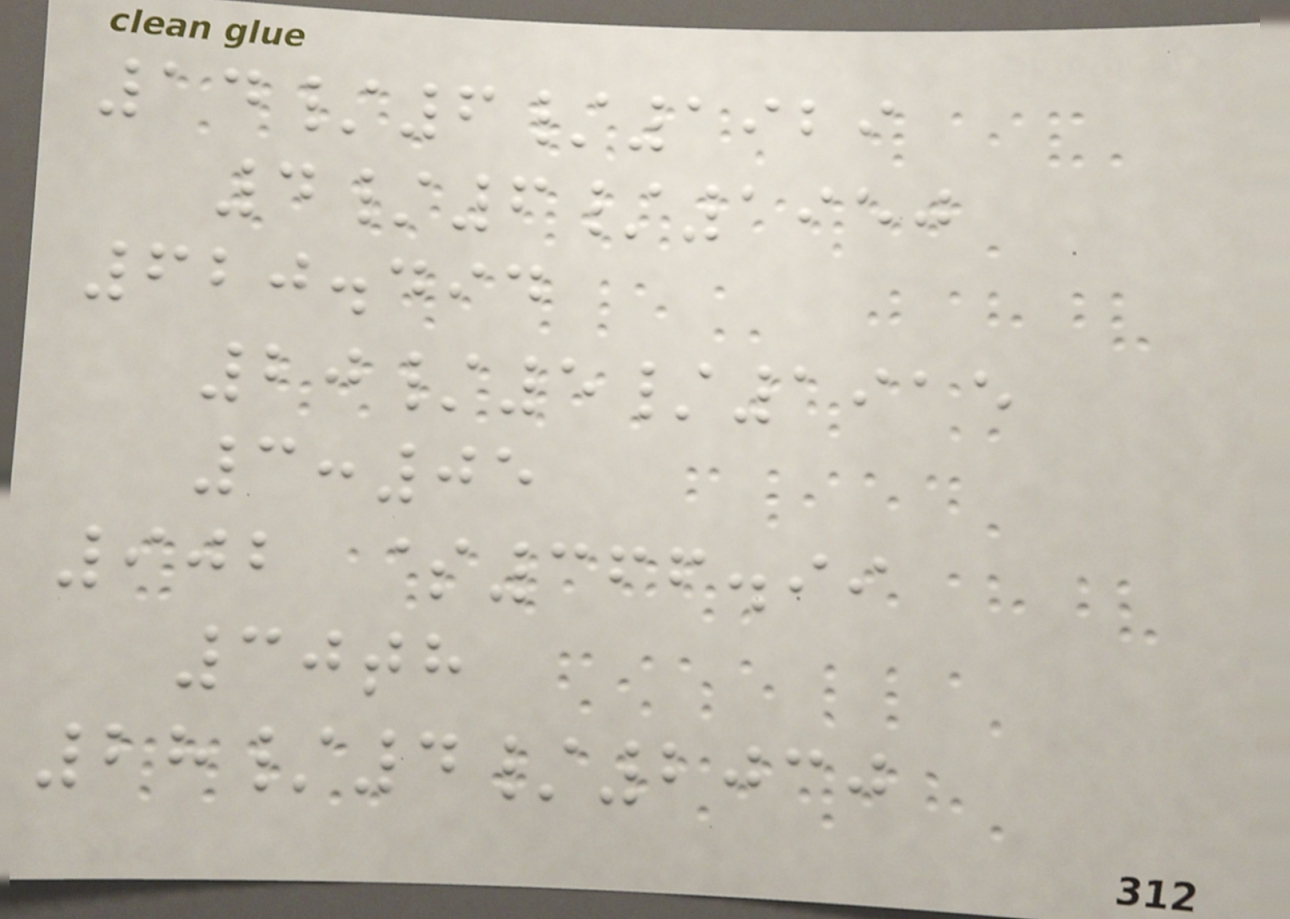14/6/1929
4/6/1950
620.494
20/5/1915
3:05
902 $366.99
30th
28/4/2030
